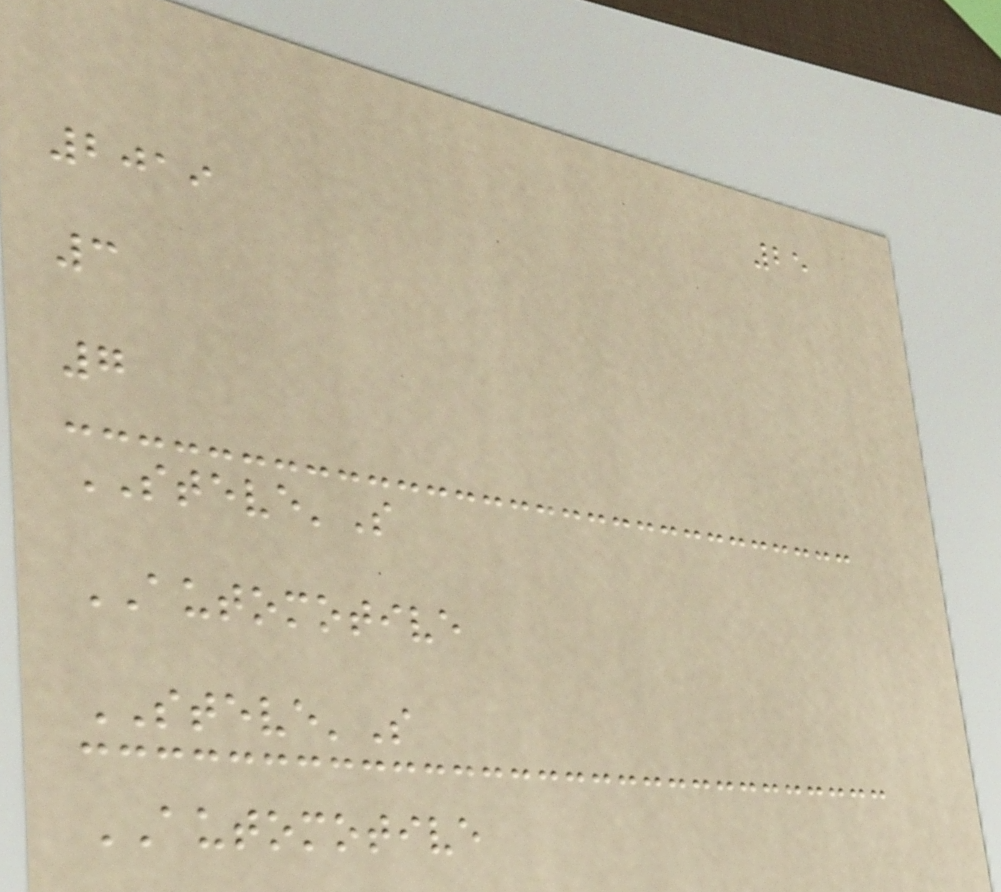25
2019
3
7
STEVE'S
AUTOMOTIVE
STEVE'S
AUTOMOTIVE
